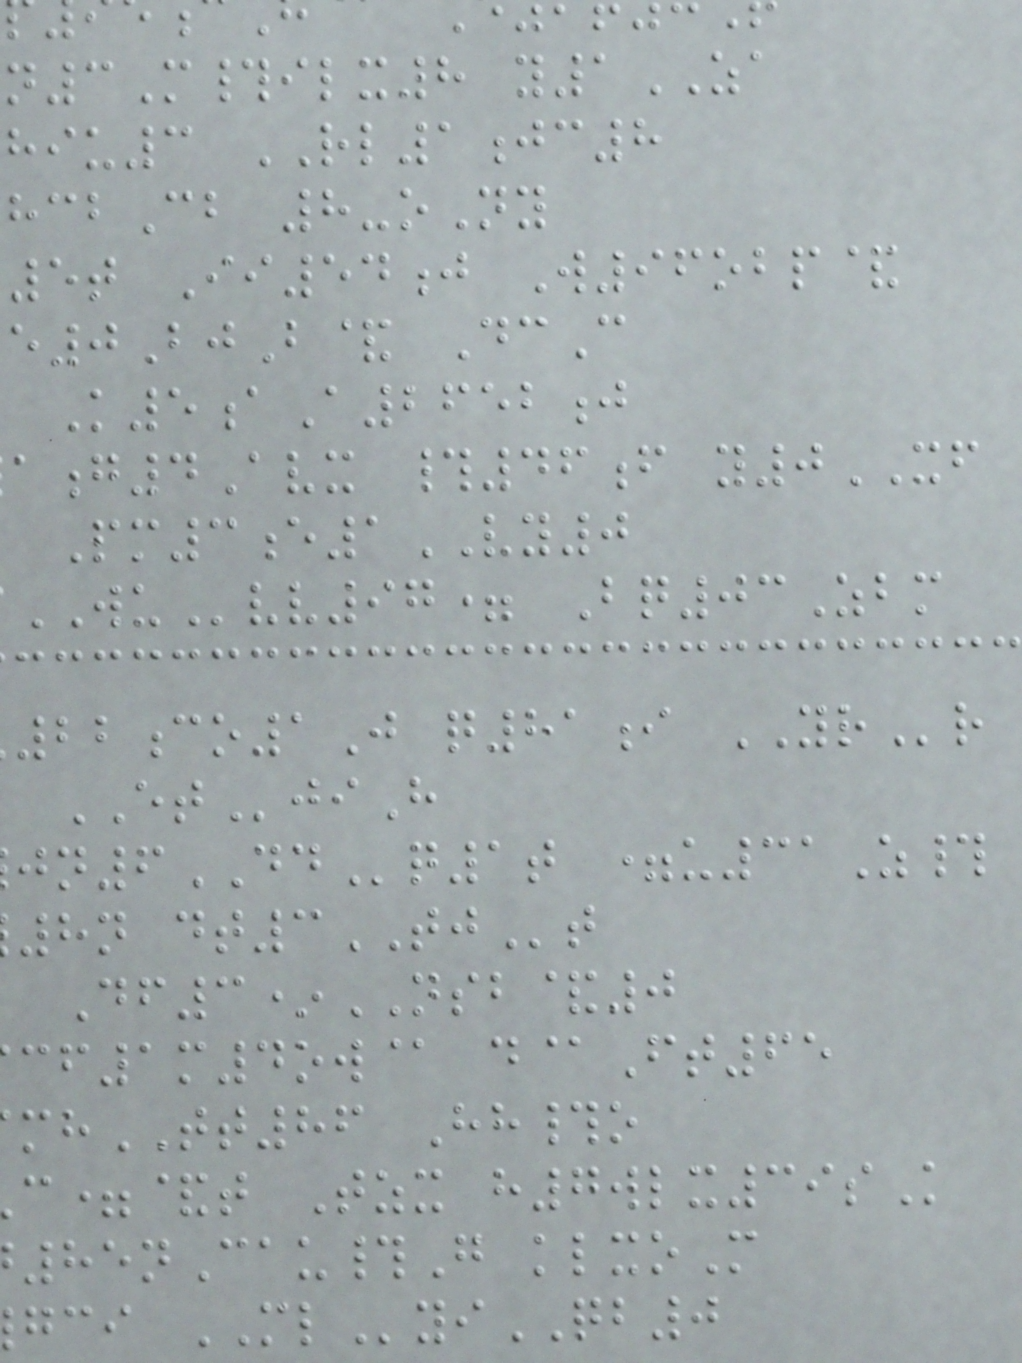n3M#ilx8 y1ZA
hiu3 RL1jc8
Cb 8-oNy
5t Ii54j W96obp&
e0BjB& DcC
K5aA2652j
g4Avx #46f y0XF
Pm3e1VY0
WUvv97= Bq03Zbm
22co1J q81i YRr
ETjiH
n6DDq1t =u31Z#
8n dt3TJt
Df3*NSB&0
cf1m4ow@ d@Ft65
mhTT86 Hh#o
c=&t Tzx h7wlx39sK
85nCau#G klxoM
gci MLyiQB0
